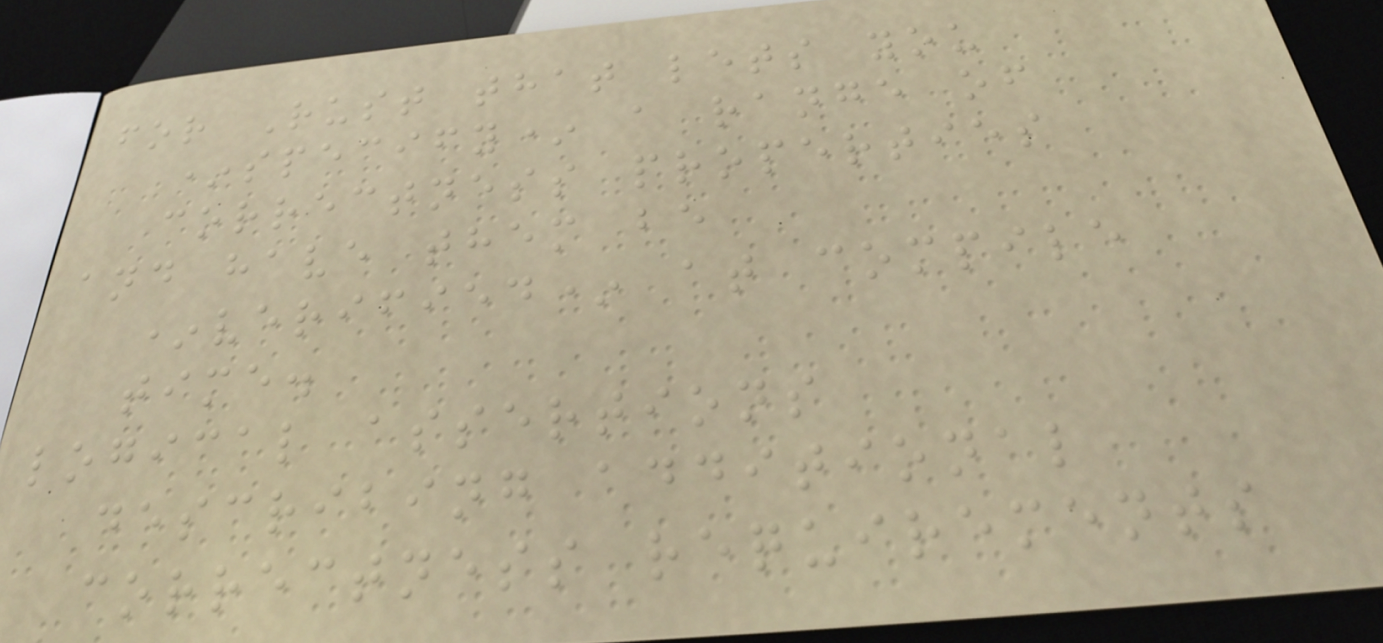for Rust that lets you
*specify* a range of
correctness properties
and have them be
*verified* at compile
time.
logical assertions
describing additional
correctness requirements
